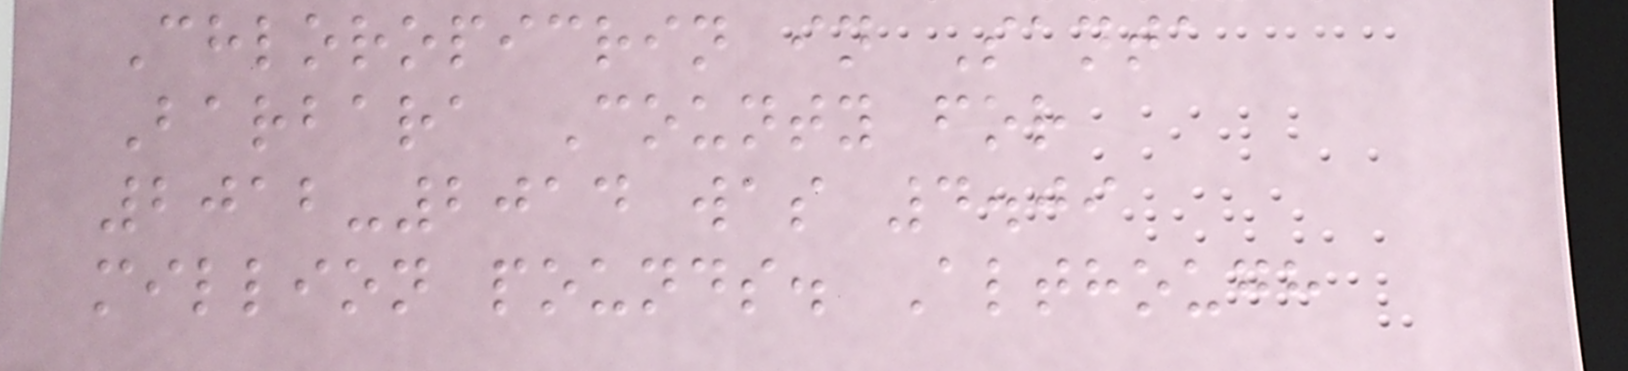Chloropicrin in Santa
Barbara County for
2012-2014 was 4.09
million pounds. Although
